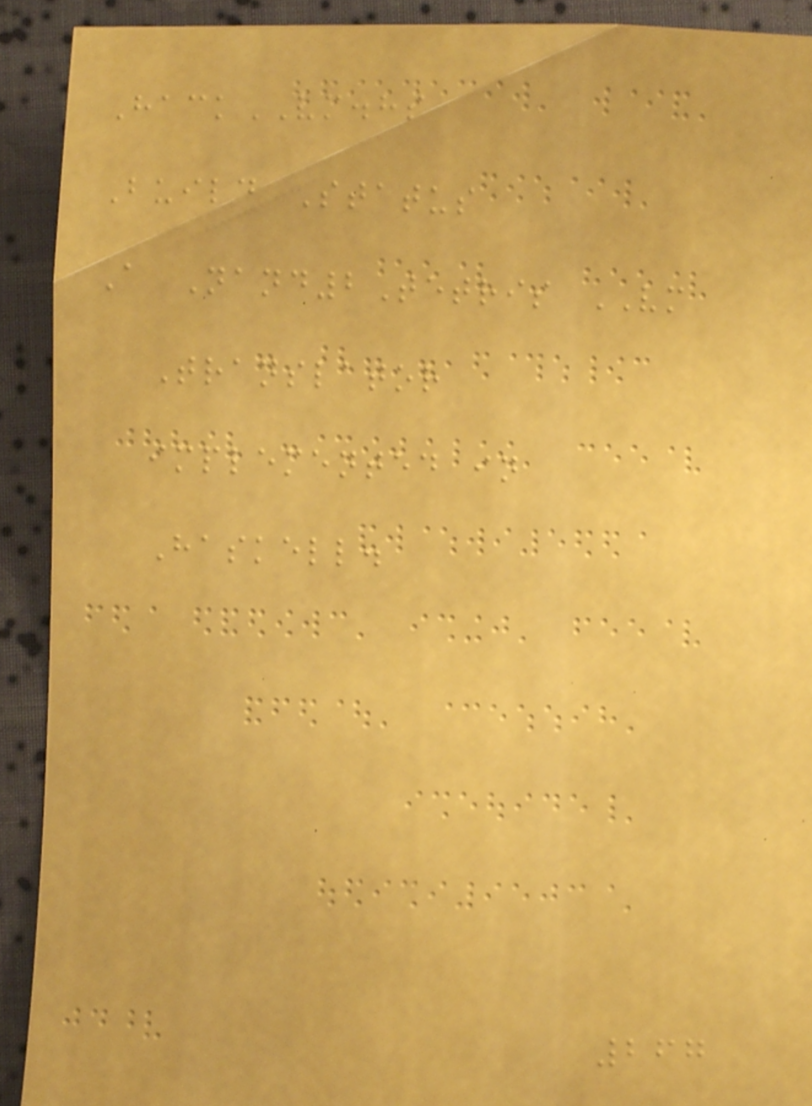HackVM.hs
Build Status
A Nand2Tetris VM
Translator
implemented in
Haskell.
267
